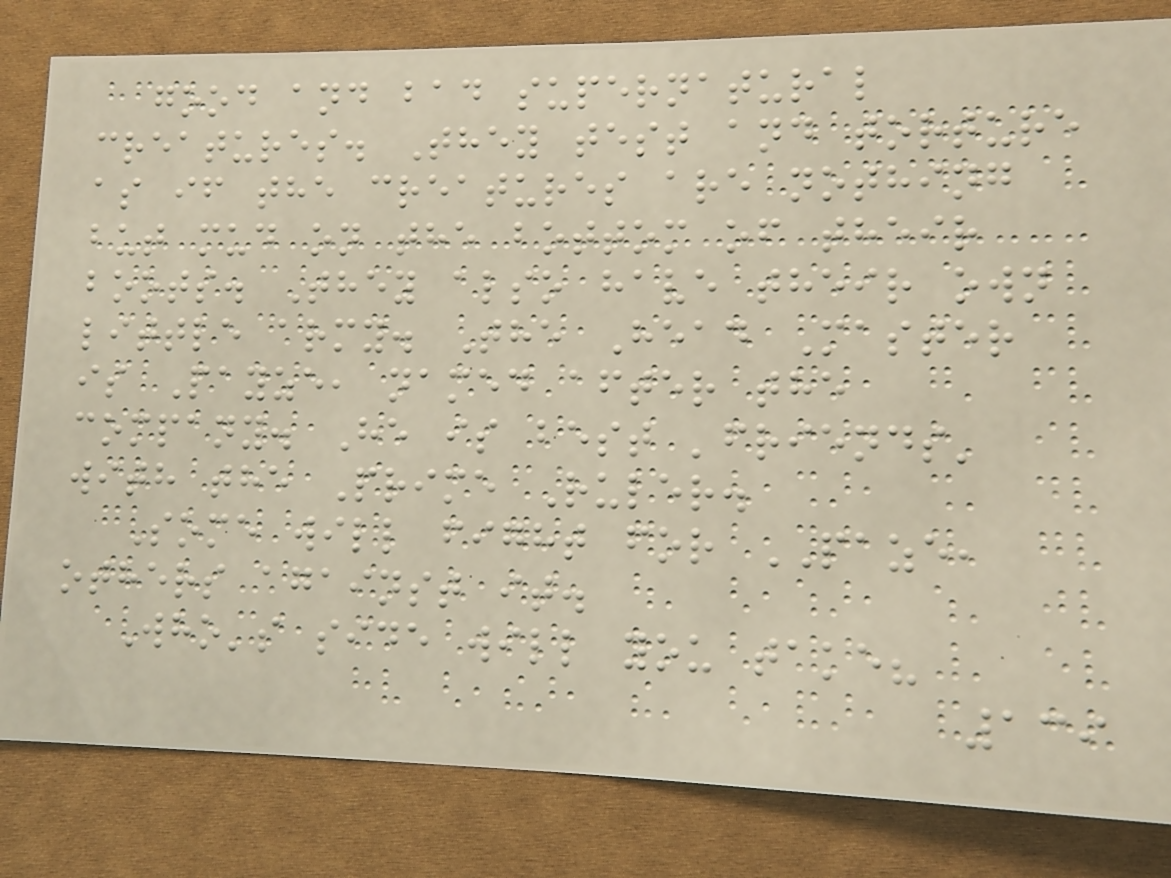good and bad supernatural
creatures. They test and torture
as if the creatures are nothing
but mud on the bottom of their
boots. They also have their own
little army. The Head Master
is Payze, named after the
company. He is best 'friends'
with the Prime Ruler.
Some will fight for PAZE,
others against it.
Who's side will you take?
139
